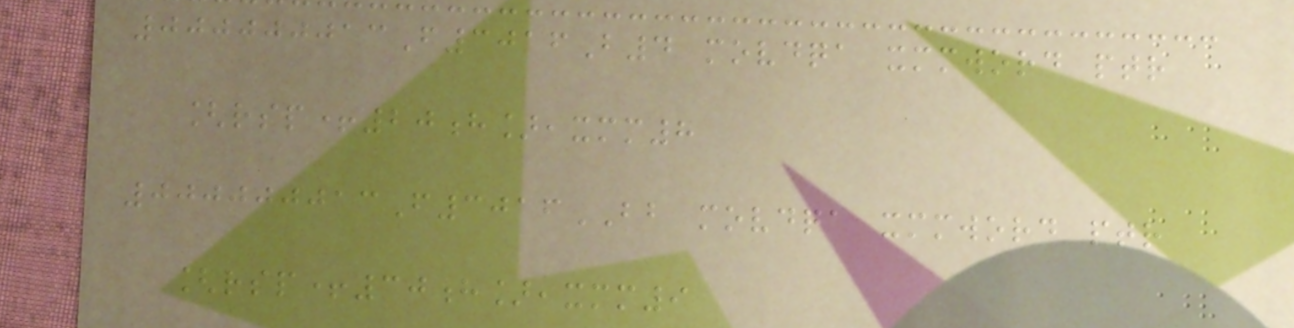000000013F3016B4 movdqa xmmword ptr
[rsp+20h],xmm8
000000013F3016BB movdqa xmmword ptr
[rsp+30h],xmm9
